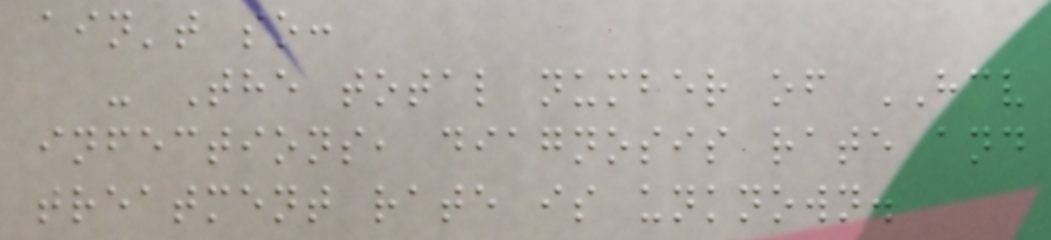ain't so:
- The total number of HCV
infections, diagnosis rate and
treatment rate is unknown.
